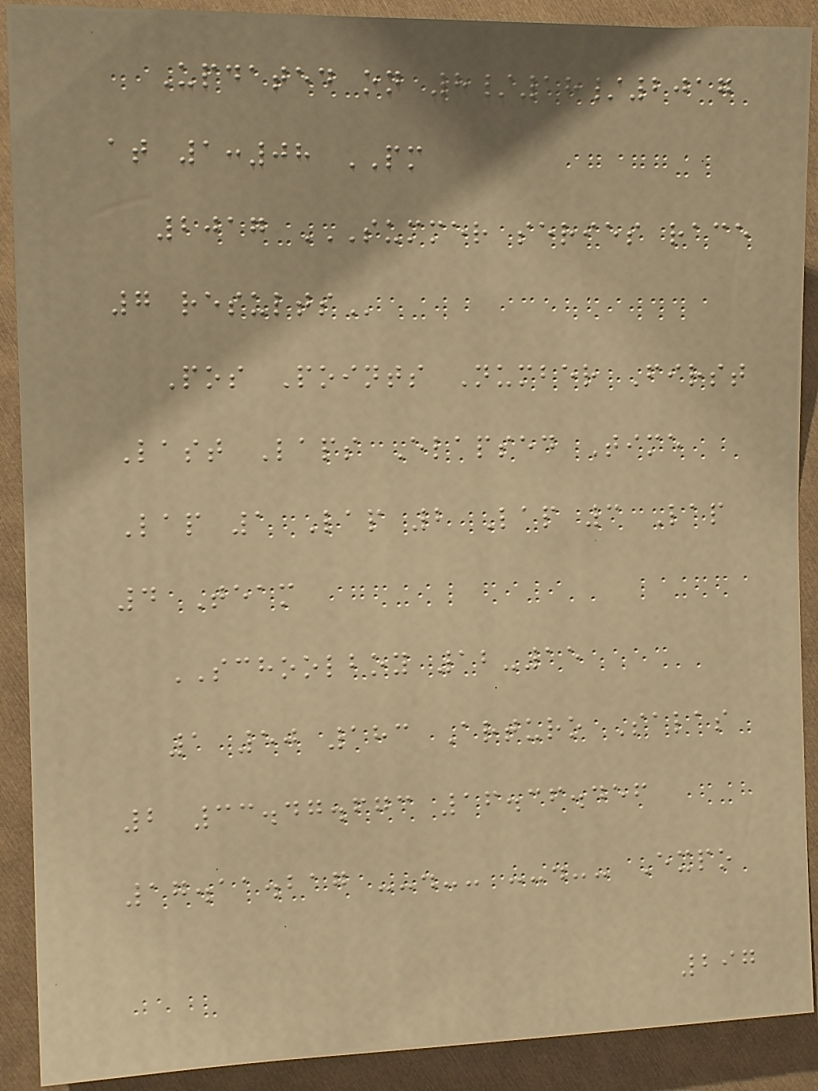Updated on 8/18/2017
at 1:08 PM
2017 SUMMER SERIES RACE
7 RESULTS
Pos Points Number First
Last Laps Elapsed Time
Lap 1 Lap 2 Lap 3 Lap
4 Team
SCHOOLBOY 12-15
1 50 183 Arturo Salas
2 33.47.673 16.36.456
17.11.217 --.-- --.-- Expo
297
